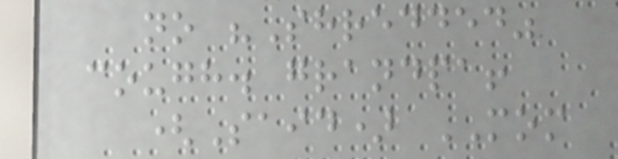no "Shredded"
cough. grandpa!
(Said) MOM
